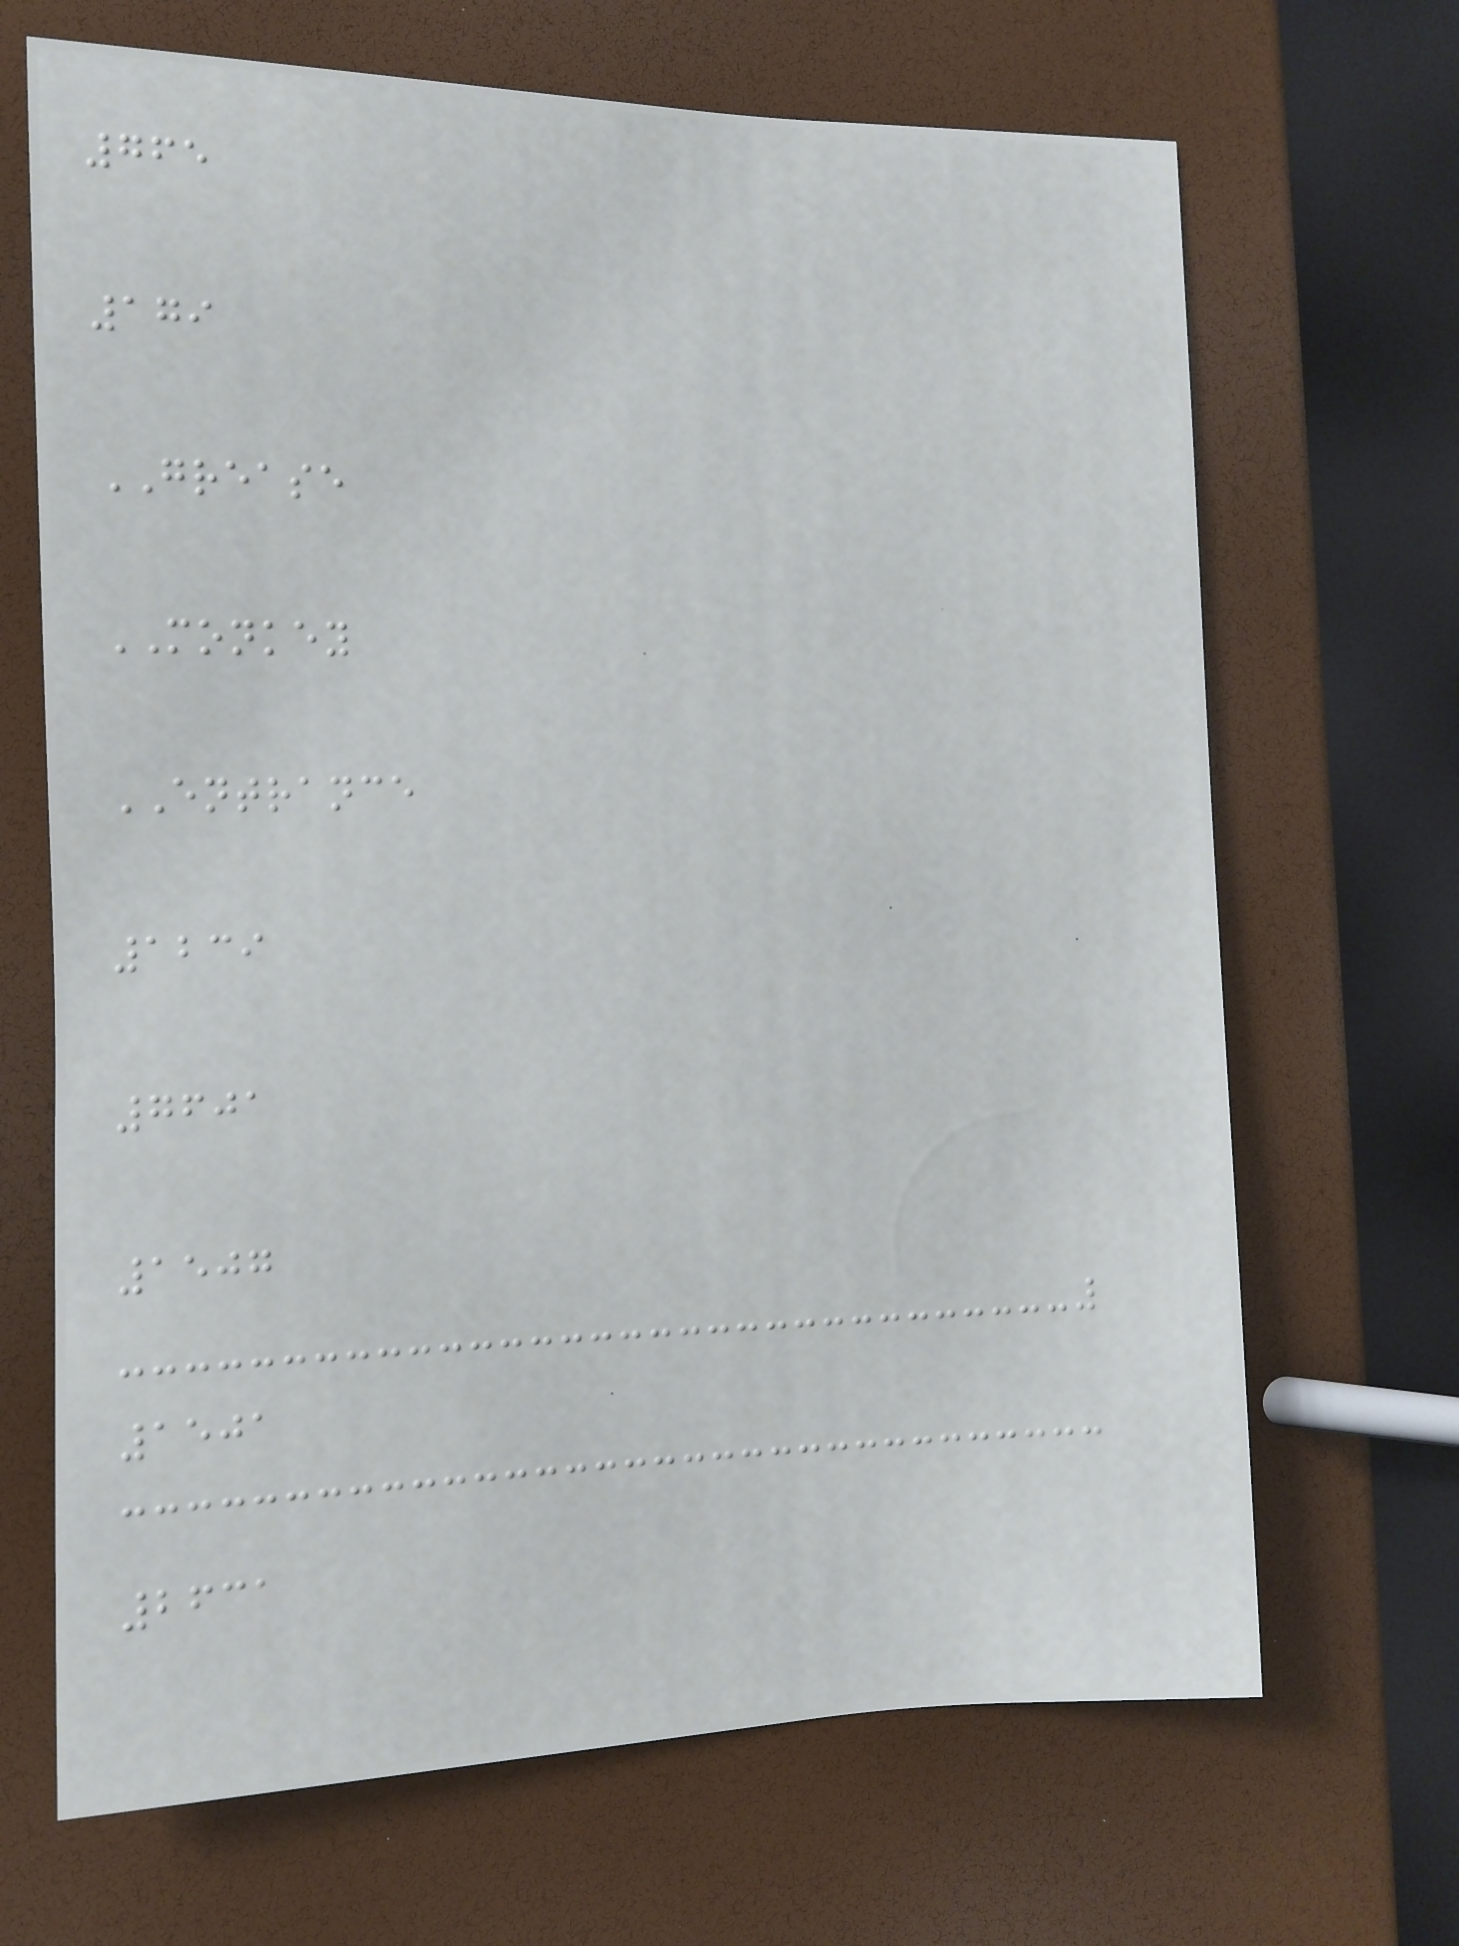765
179
GREASE
MONKEY
ENTRANCE
1239
7601
1507
1501
2631
